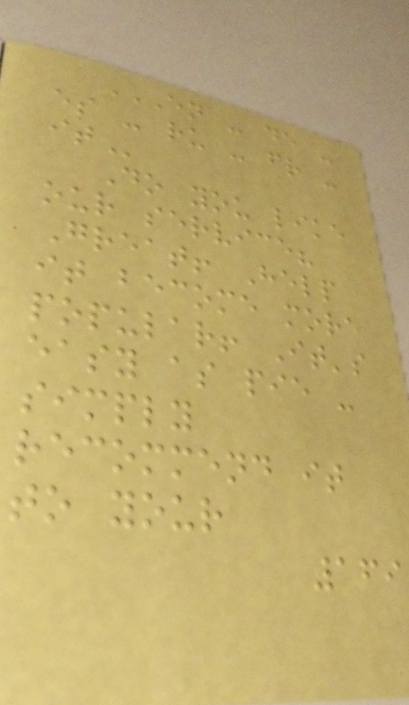EN - DE -
ES - RU - FR -
IT
Do you like
our service?
Great! Help
it become more
popular! It's
easy as pie -
simply
recommend it
to your
169
